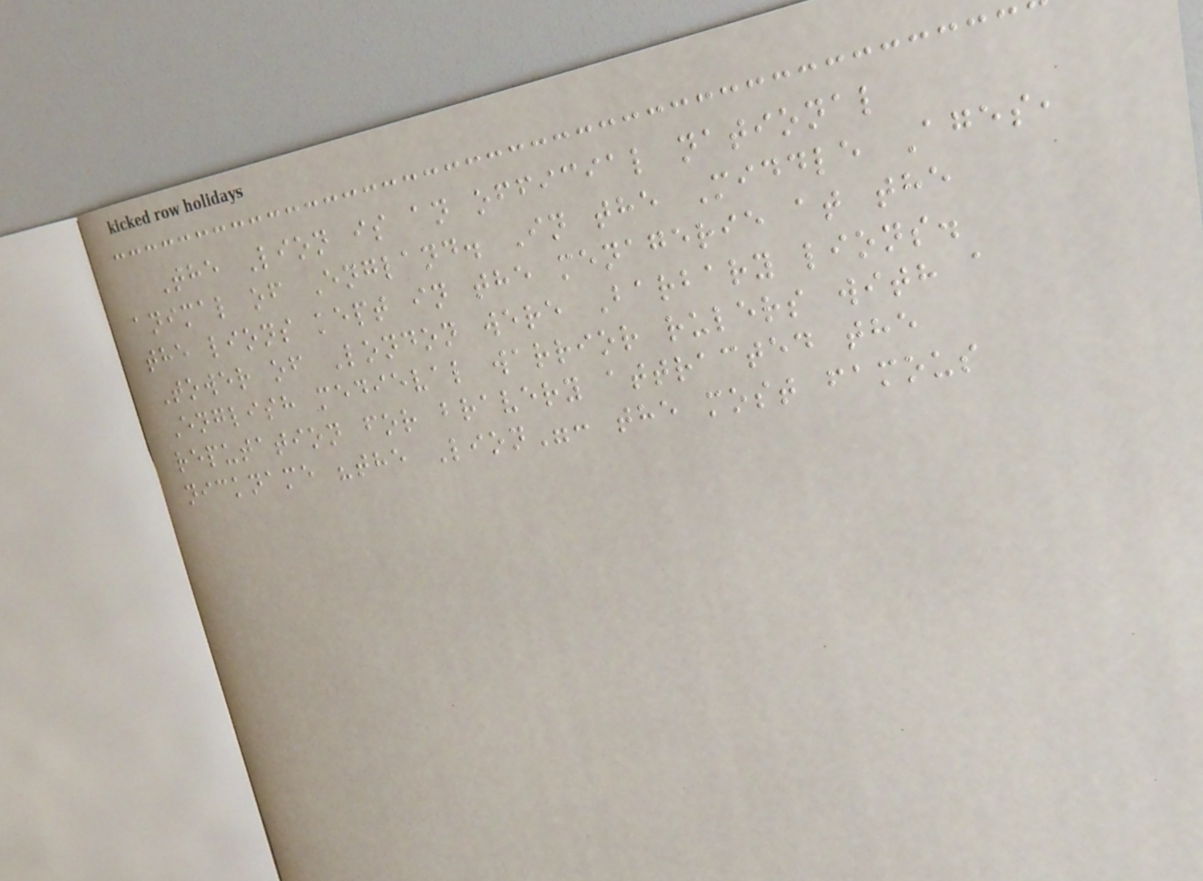The Lion is an official national
animal of England. In the Middle Ages,
the lions kept in the menagerie at the
Tower of London were Barbary lions.
English medieval warrior rulers with a
reputation for bravery attracted the
nickname "the Lion": the most famous
